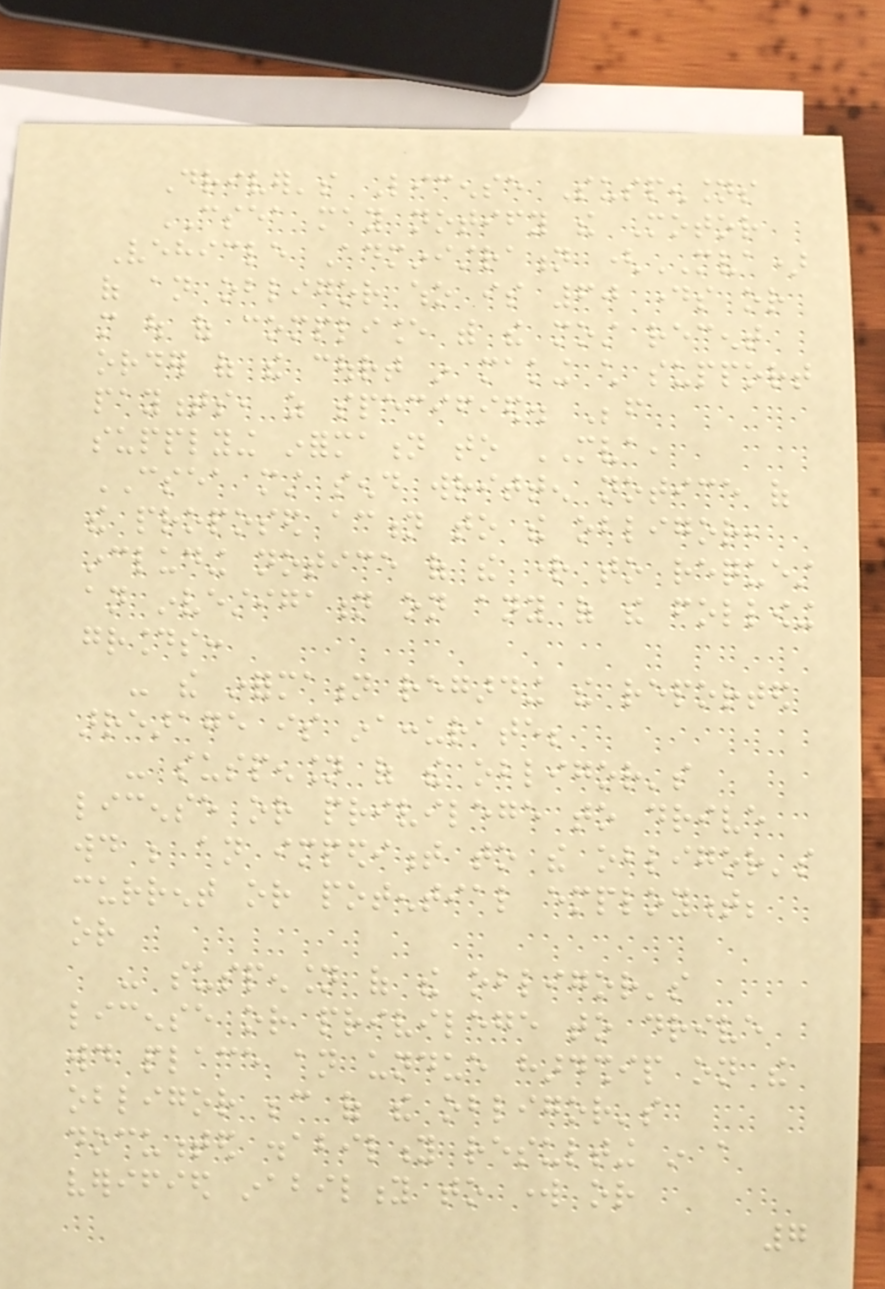Driver's License Suspensions
CSEA may notify the Motor
Vehicle Administration (MVA)
of an obligor who is 60 days or
more out of compliance with the most recent
order of the court in making child support
payments, as specified. Before
supplying information to MVA,
CSEA must send written notice of
the proposed action to the obligor,
including notice of the right to request
an investigation on any of the following
grounds:
- the information regarding the reported
arrearage is inaccurate;
- suspension of the obligor's
license or privilege to drive
would be an impediment to the obligor's
current or potential employment;
or
- suspension of the obligor's
license or privilege to drive
would place an undue hardship on the
obligor because of the obligor's
documented disability resulting in a
verified inability to work or
7
